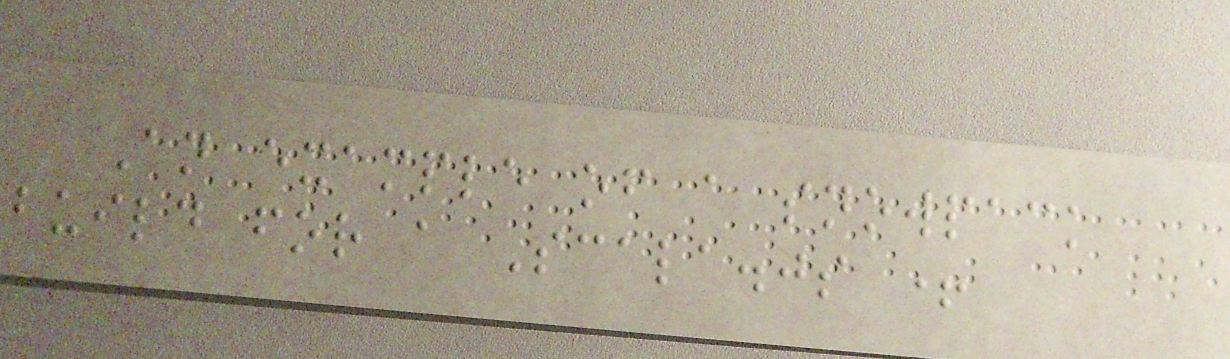An example of a snowpack
build for a Scala.js +
